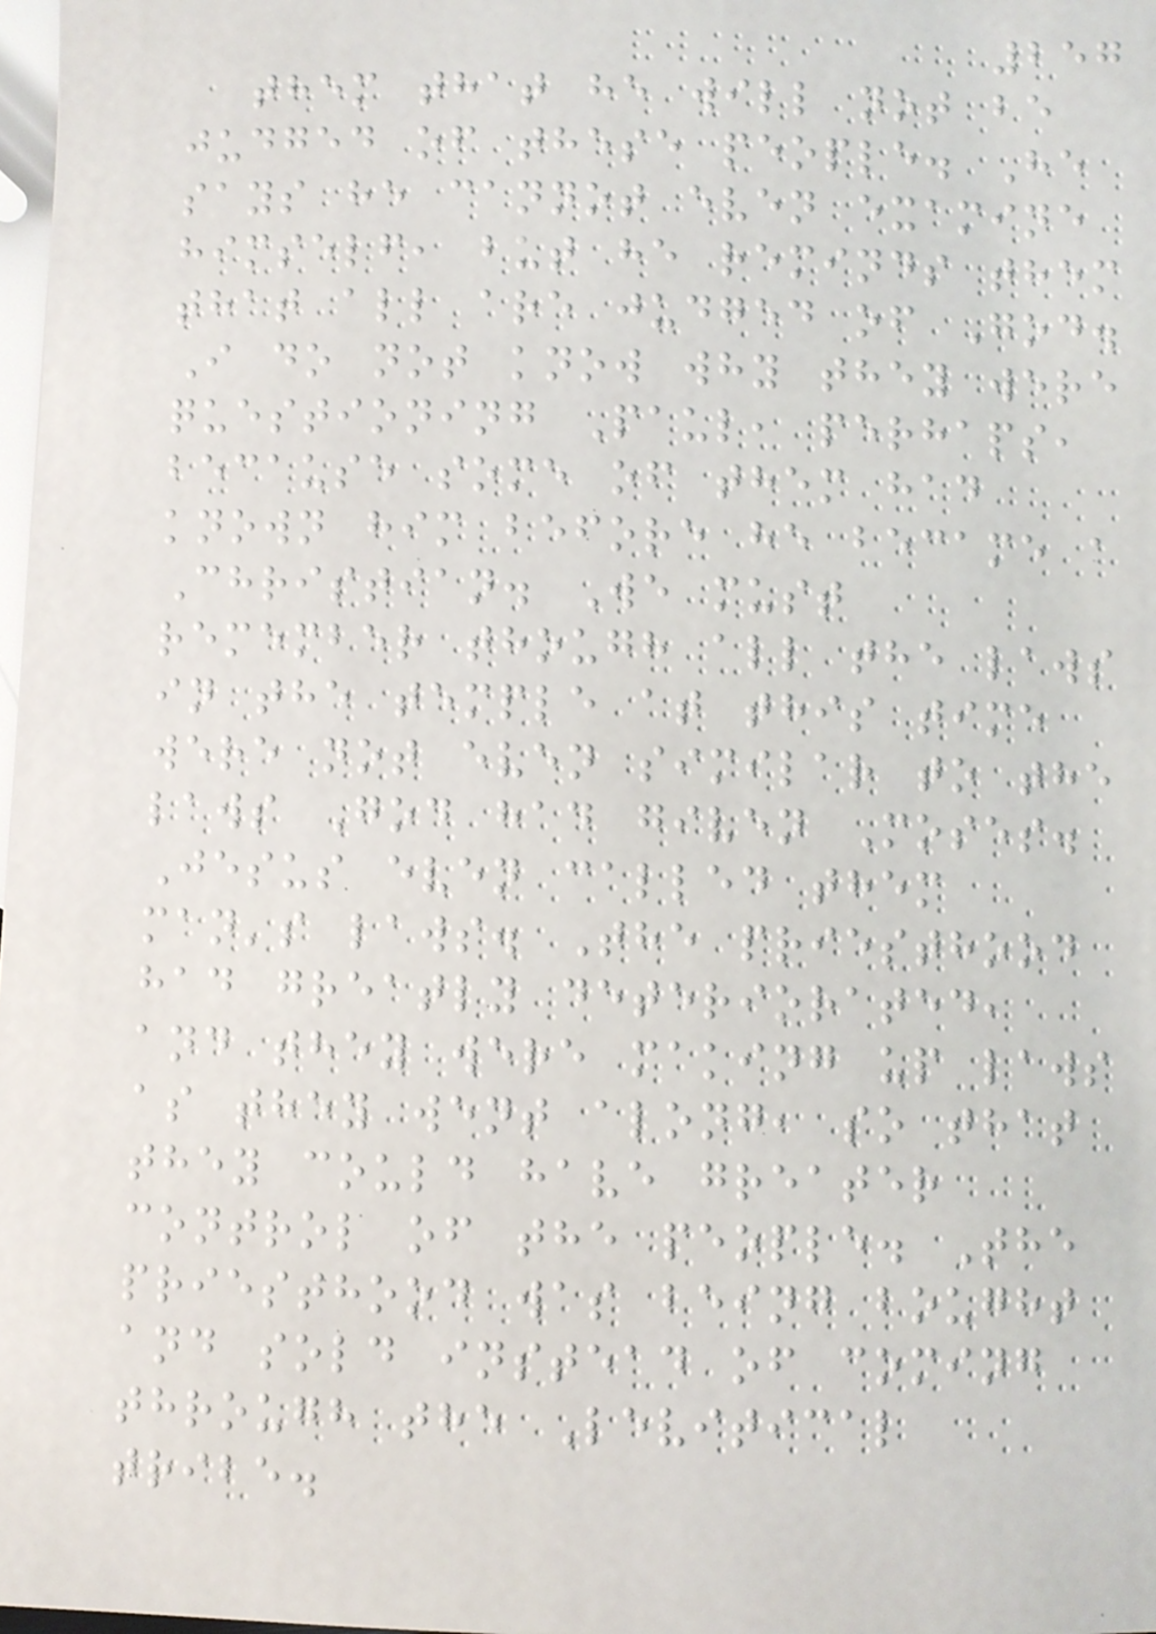257
them that he will not be
judged of these people. He
says he cannot even examine
himself, but he reminds them
that all are judged of God.
I do not know why they were
questioning Paul, perhaps,
because some of them had
known him before he became a
Christian. We must
remember though all the laws
in the temple at this time
were not even similar to the
laws God had given Moses.
Jesus even called them
man's laws. The priesthood
had greatly deteriorated,
and they were making up laws
as they went along, so that
they could have greater
control of the people. The
priesthood was being bought
and sold instead of coming
through the Levitical
tribe.
